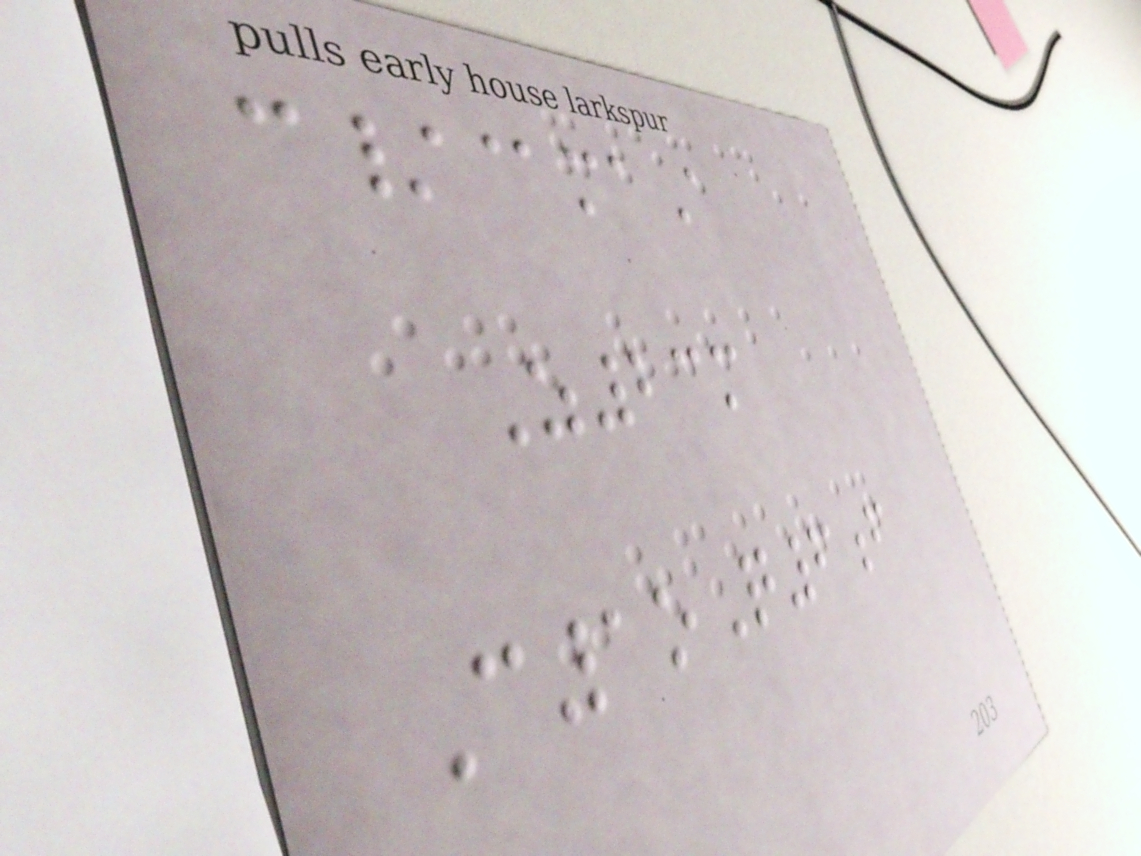c/@maA
Z23m
C1oQ6f
